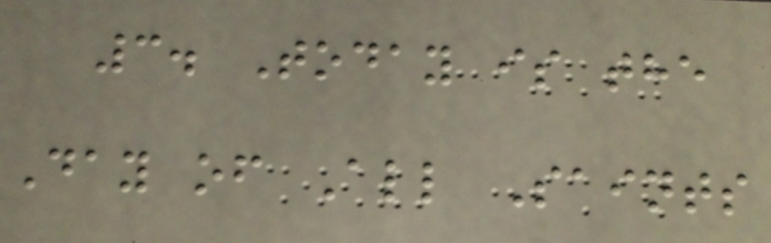3. Today is the
Day of All Saints
